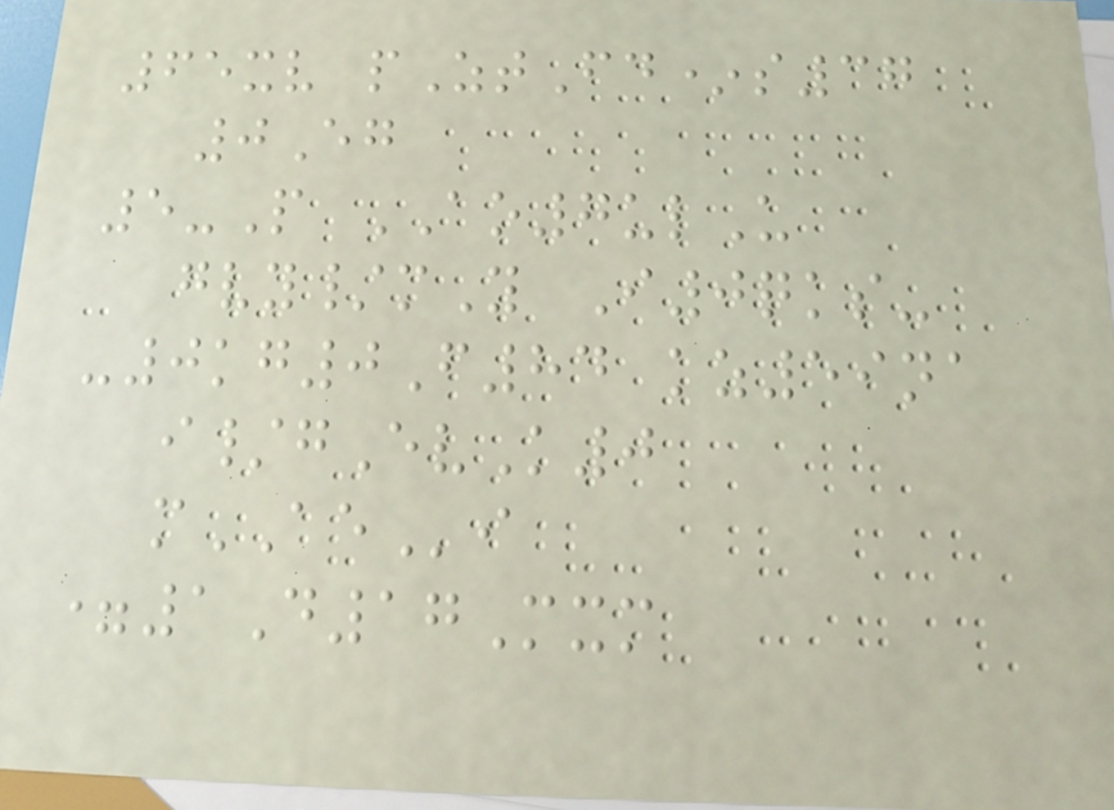65xv pZtFd*s37
0Eg
5-P AO7ulU
gvy/mY I0qks-
-0kg0F84 kz59na
i/gEvK0
mAEi
=1D17Mxm
